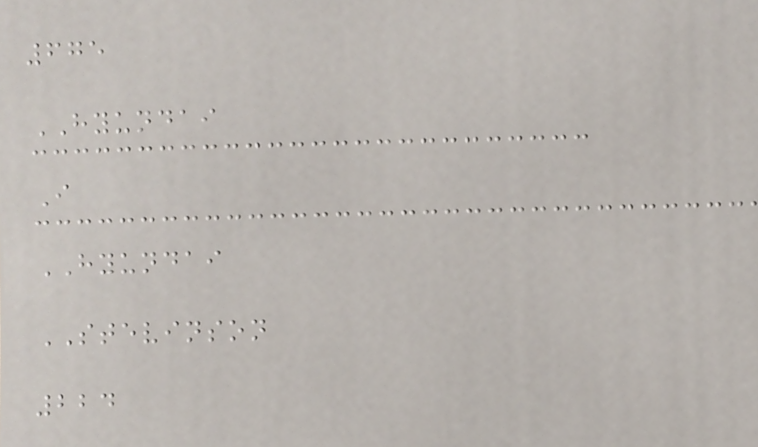675
HYUNDAI
I
HYUNDAI
STEVINSON
224
